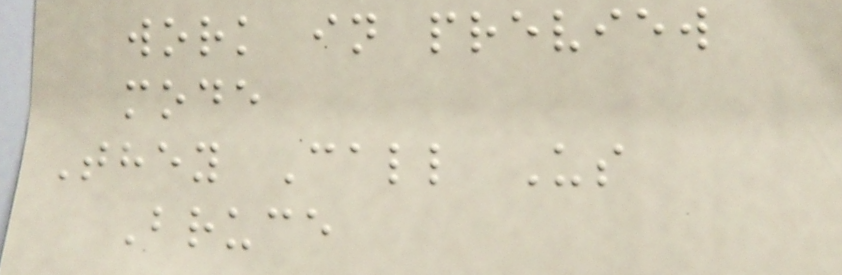work in preview
mode
They Call Us
Bruce
